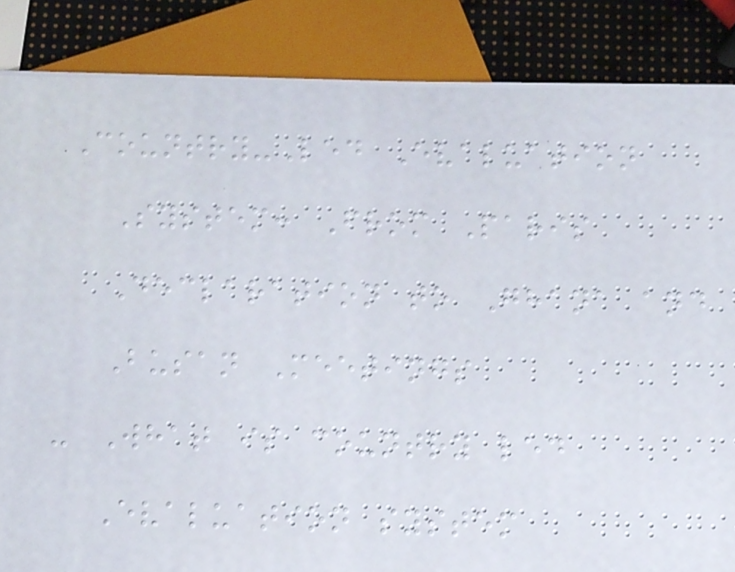Country-Led Evaluation
System: From Paris
Declaration to Ghana and
Busan Meetings
- What is country led
Evaluation system
